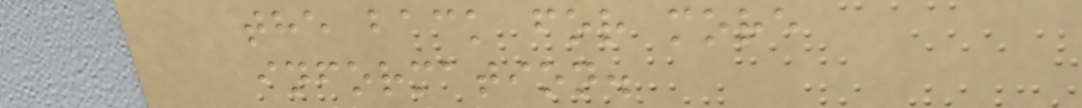the back for more
information.
